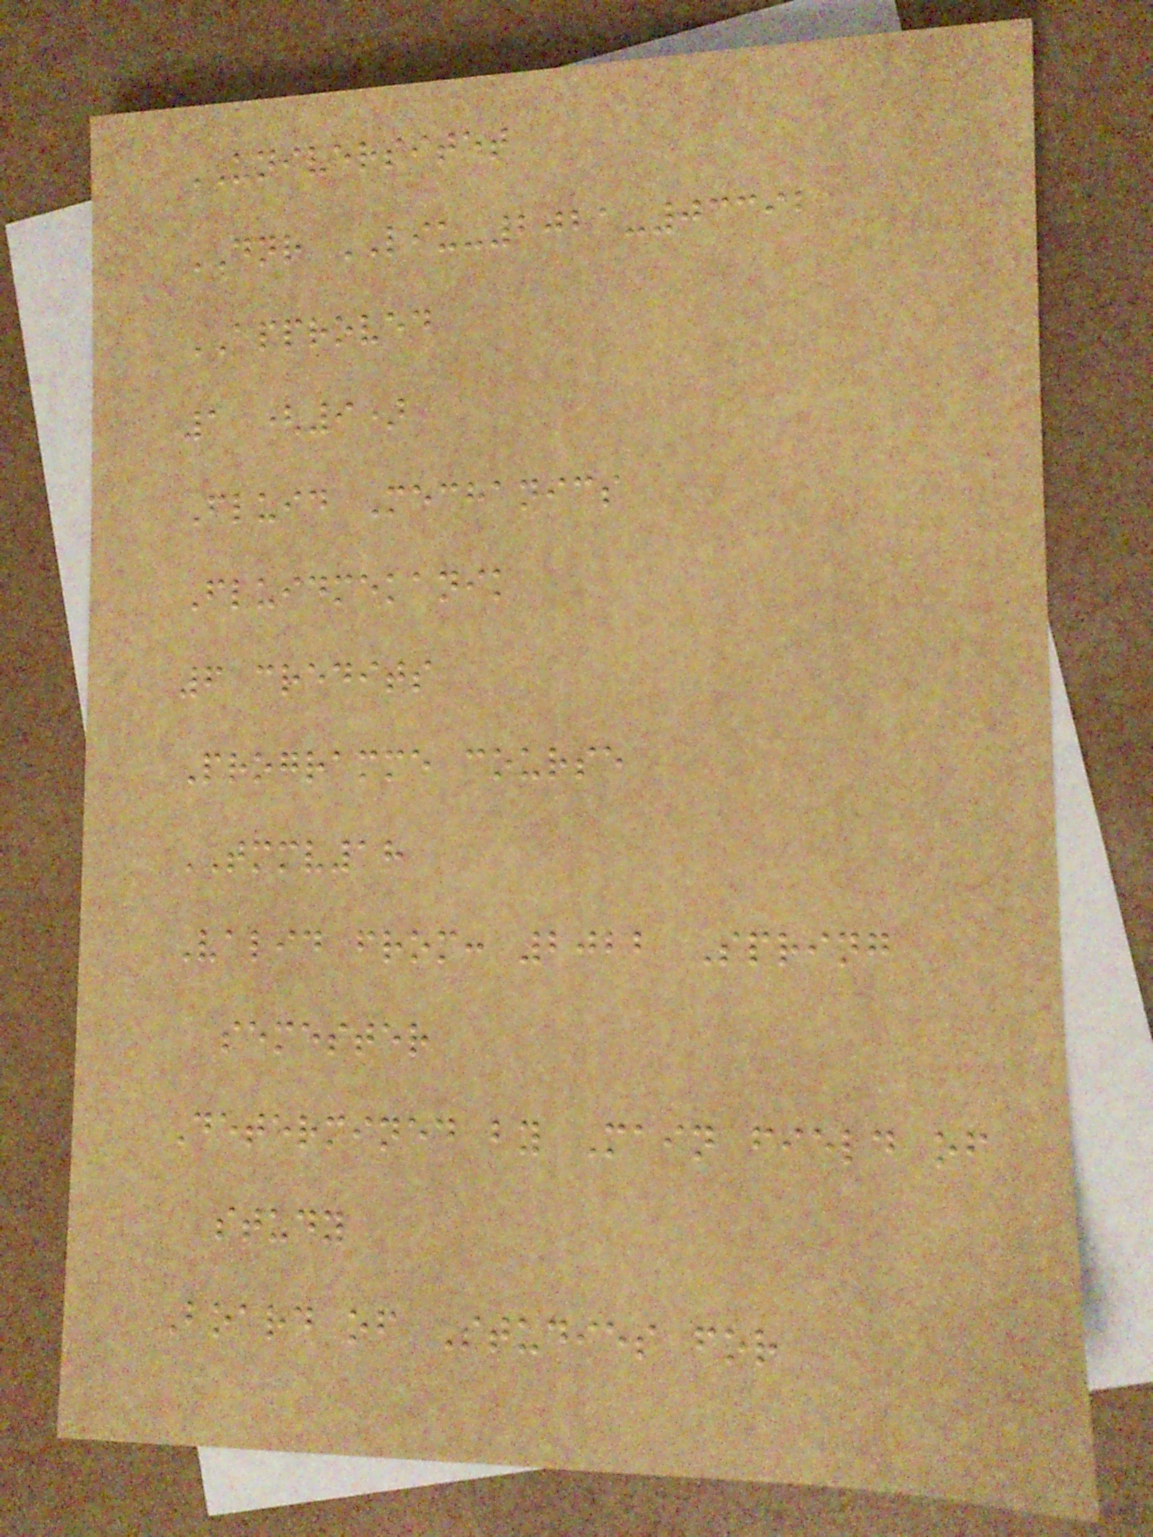UNIVERSITET
DNR LIU-2021-03392
APPROVED
1 (9)
Fluid Mechanics
Fluidmekanik
6 credits
Programme course
TMMV18
Valid from: 2022 Spring
semester
Determined by Main field of
study
Board of Studies for
